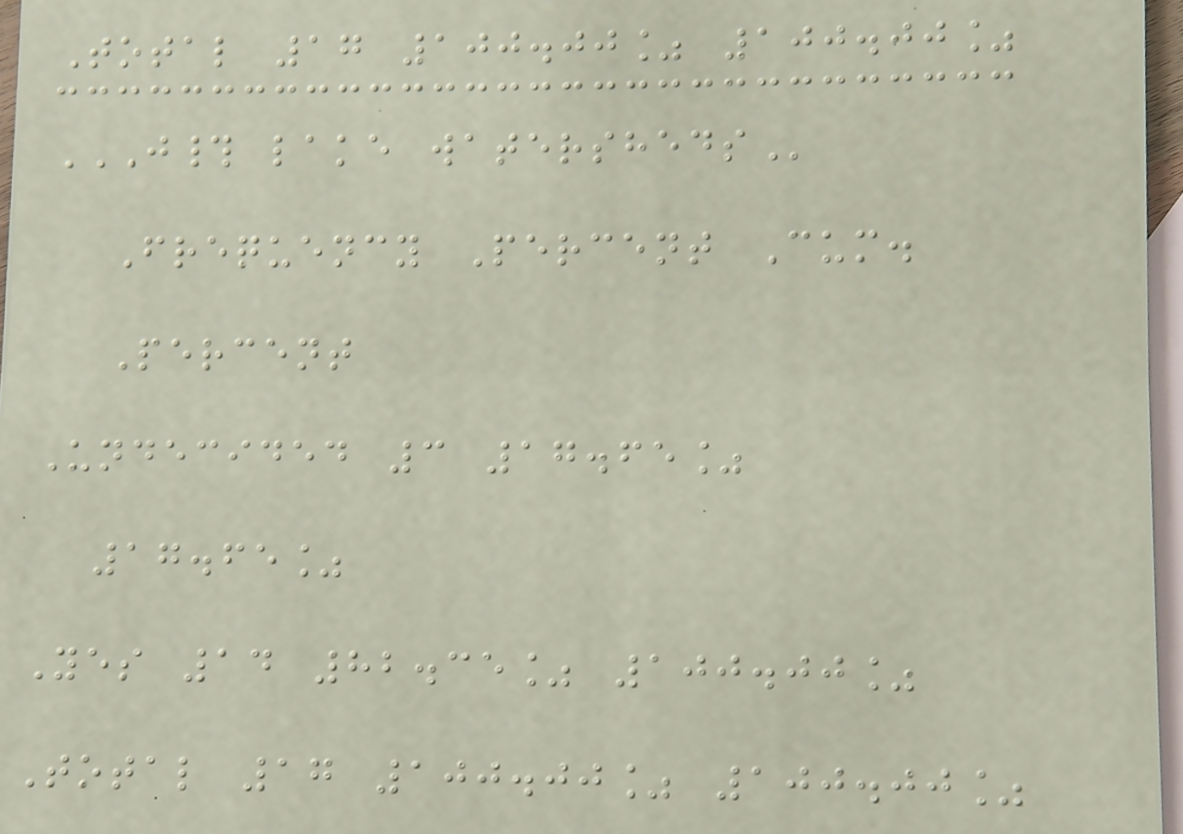Total 17 100.00% 100.00%
J# LAKE WATERSHEDS
Frequency Percent Cum.
Percent
Undecided 3 17.65%
17.65%
Yes 14 82.35% 100.00%
Total 17 100.00% 100.00%
